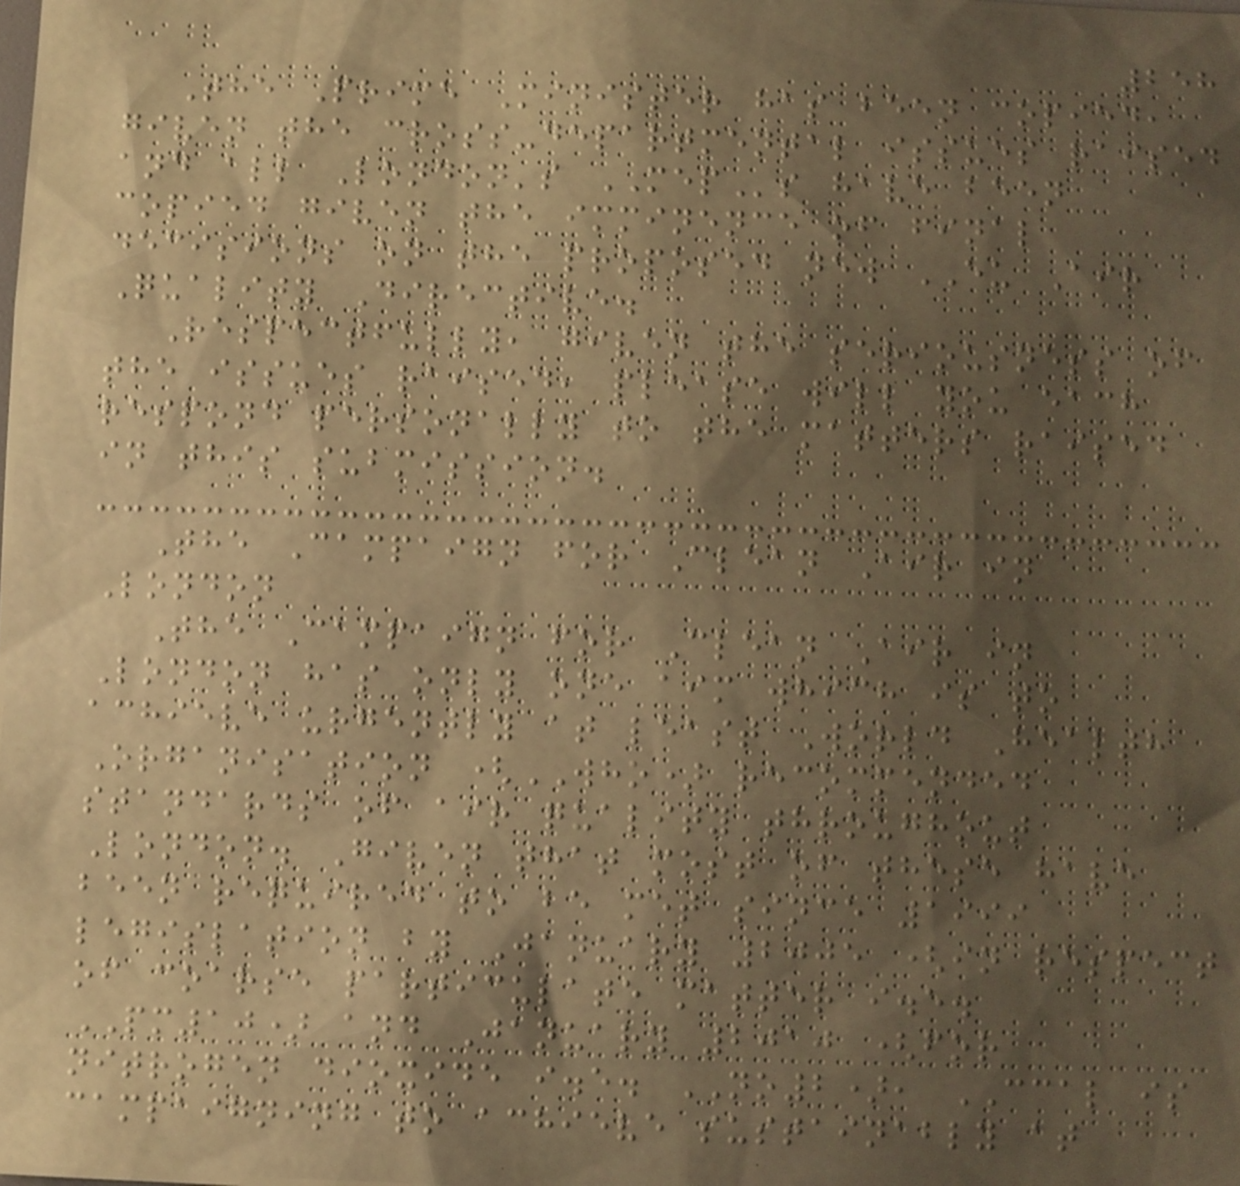258
The Prime Minister has been copied,
given the cross-departmental issues raised
and all London's MEPs have been
copied given the imminence of final
decisions on the proposed new EU Air
Quality Directive.
Respectfully, given the seriousness of
the issues raised, please will you each
respond personally to the matters raised
in this submission.
The Campaign for Clean Air in
London
The Campaign for Clean Air in
London has only one aim which is to
achieve urgently at least World Health
Organisation (WHO) recommended
standards of air quality throughout
London. Given that most of these have
been required to be met since 1999
legislation by January 2005 (in respect
of coarse particulate matter i.e.
PM10) and January 2010 (for
nitrogen dioxide i.e. NO2), CCAL is
campaigning to achieve sustainably at
